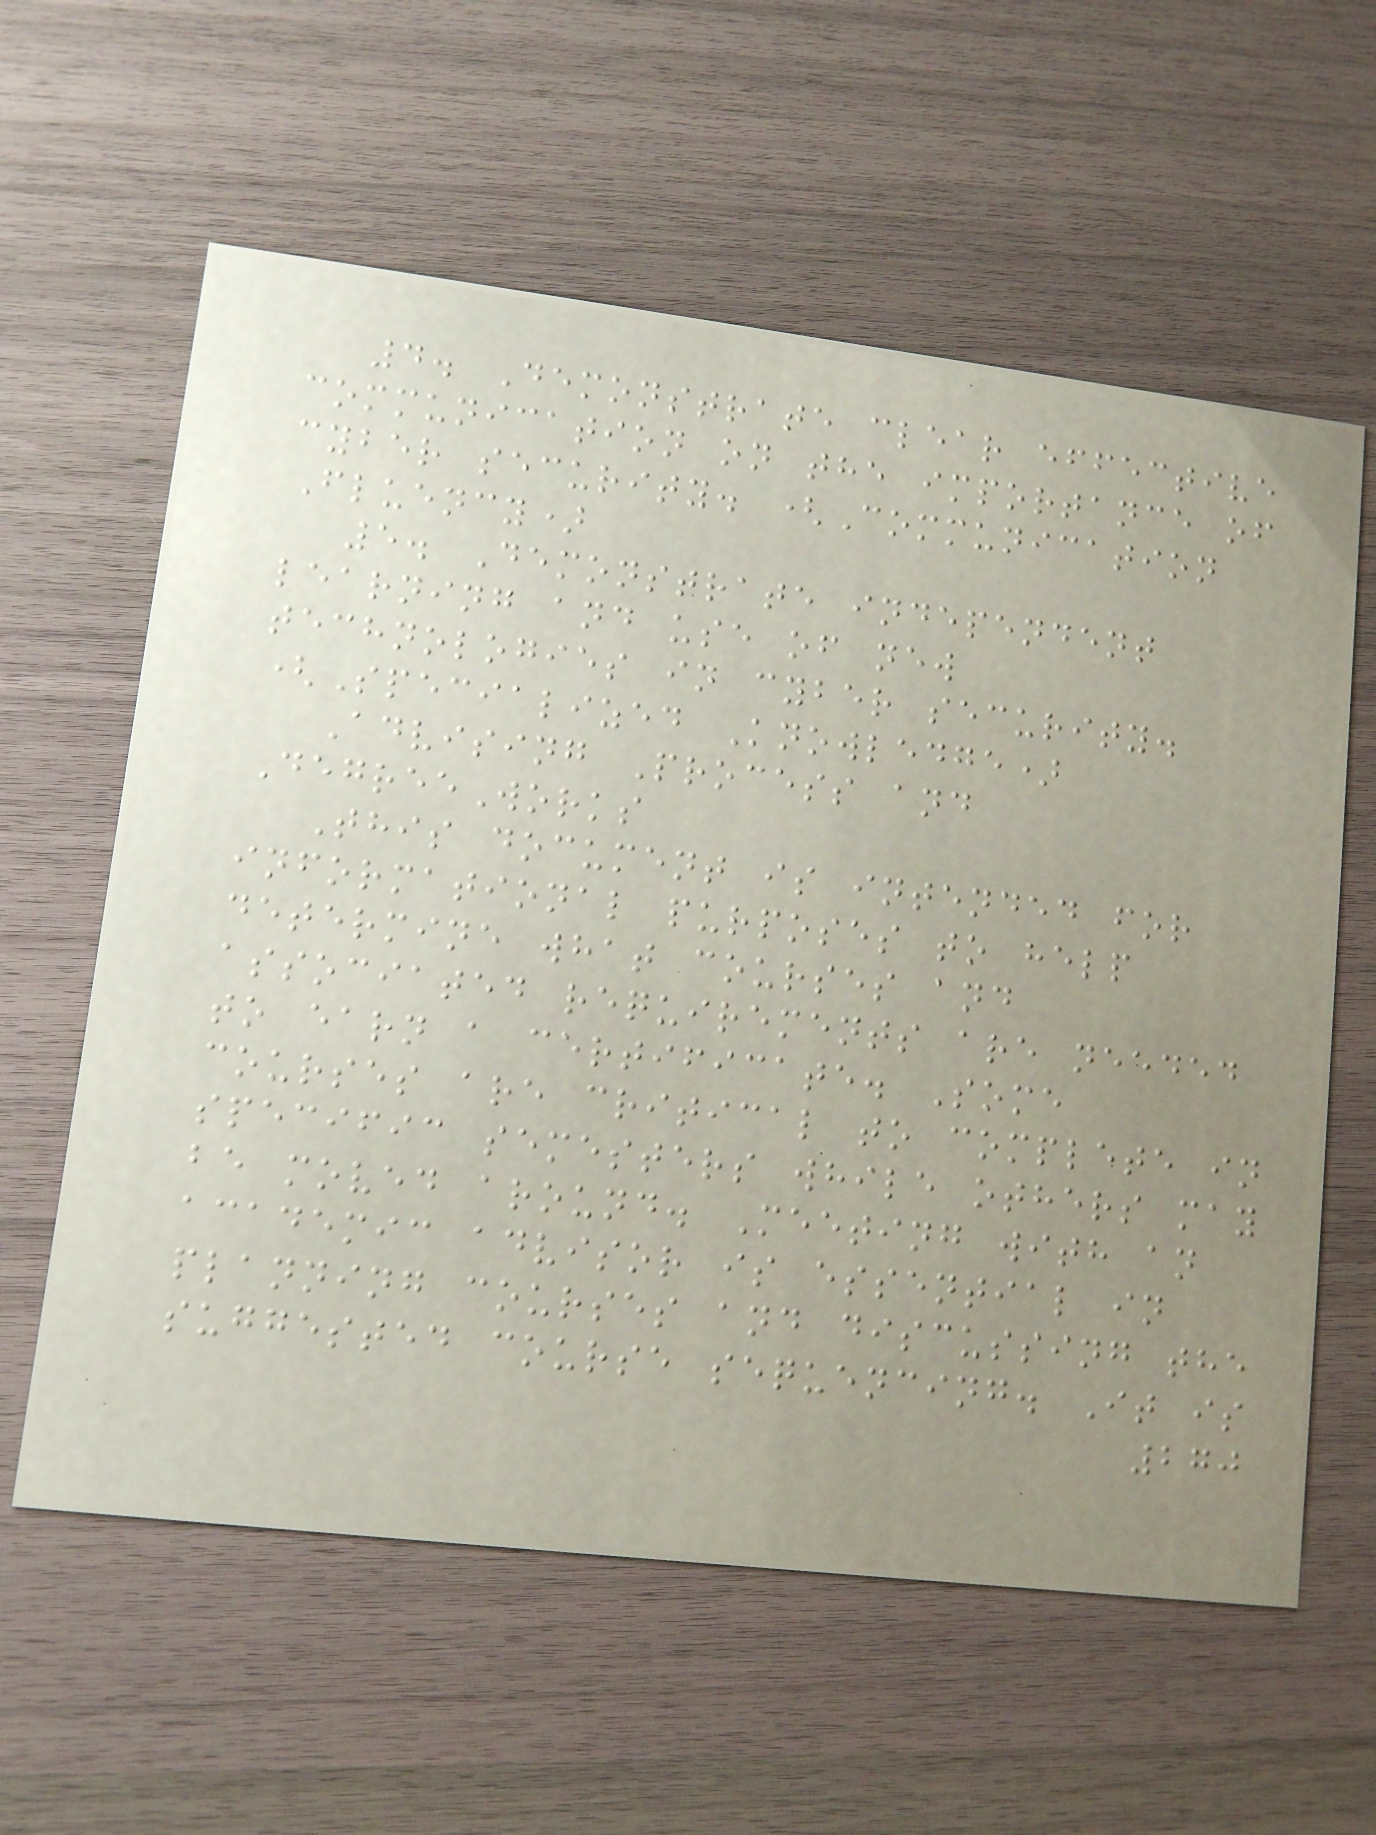4. Demonstrate clear effective
communication on the importance of
cyber security. (Communication
Fluency)
5. Demonstrate independent
learning and use of new
technologies in cyber security.
(Specialized Knowledge)
Advising Process and
DegreeWorks
This document is intended for
informational purposes to help
determine what courses and
associated requirements are needed
to earn a certificate. Some
courses are critical to complete in
specific semesters while others may
be moved around. Meeting with an
academic advisor is essential in
planning courses and discussing the
suggested course sequencing. It is
270
